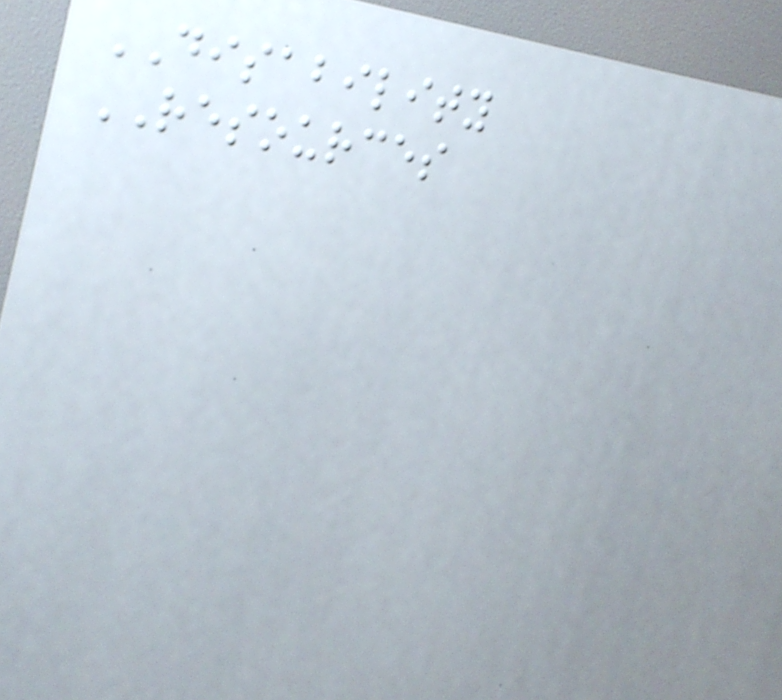DISABILITY
RESOURCES
